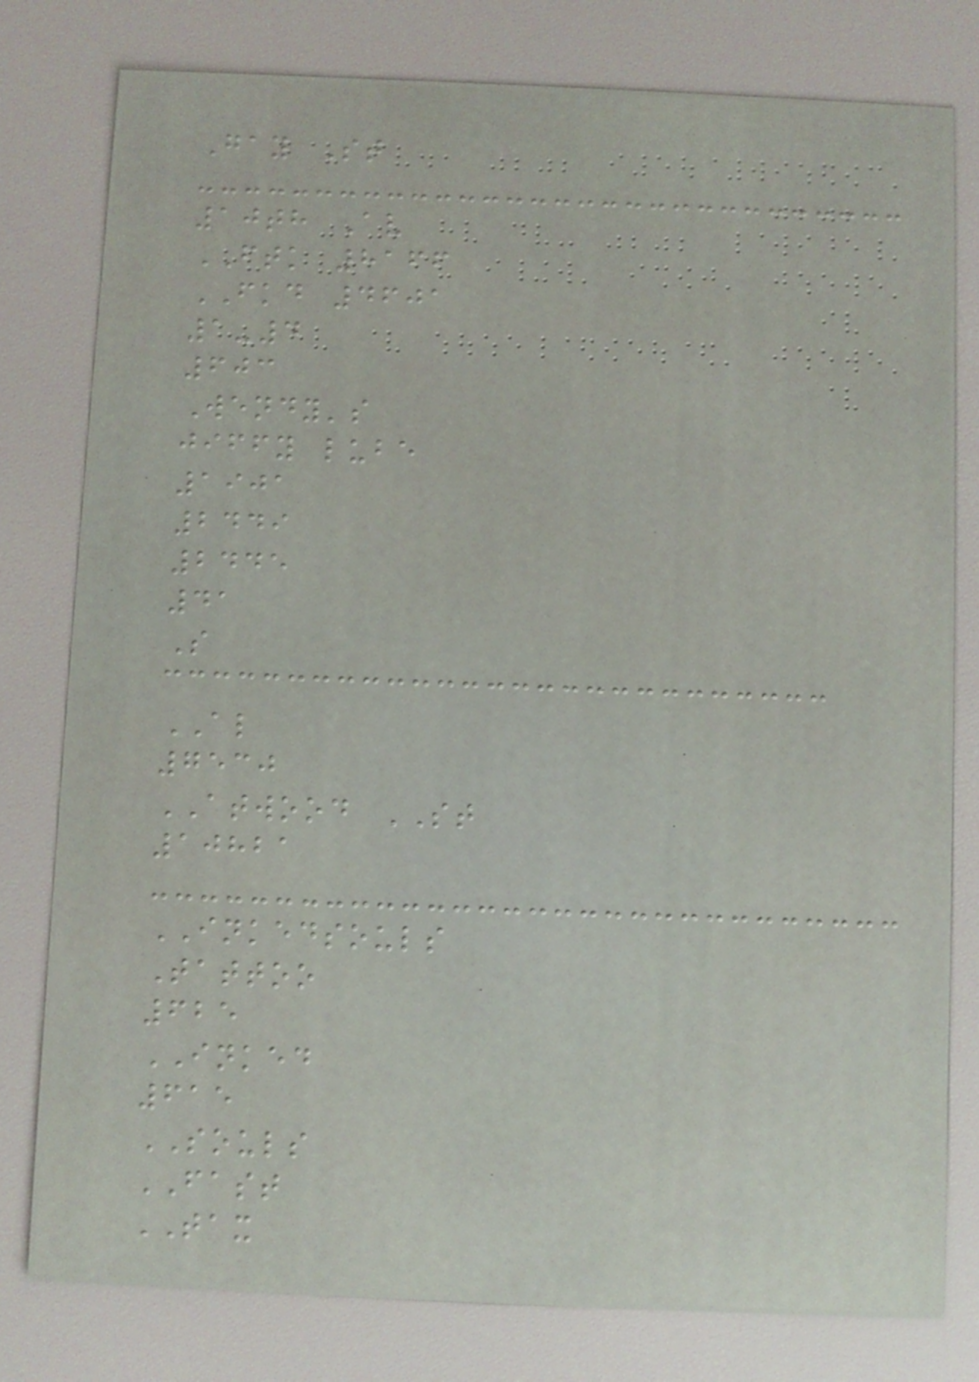Gay St
10th Av
FTK 8166
FKD 4601
1-4
603
Wendy's
jiffy lube
1901
2449
2445
41
S
AL
7530
ATWOOD ST
10821
INKEDSOULS
Tattoo
625
INKED
615
SOULS
FAST
TAX
